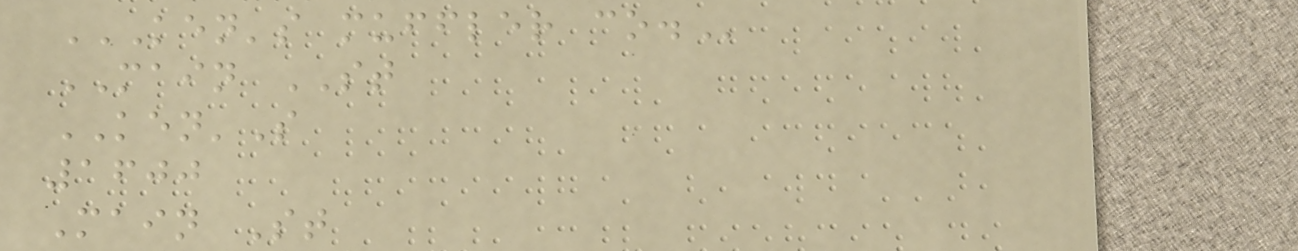KEN'S MUFFLER CO.
MAIN ST
KEN'S
1600
Main St
